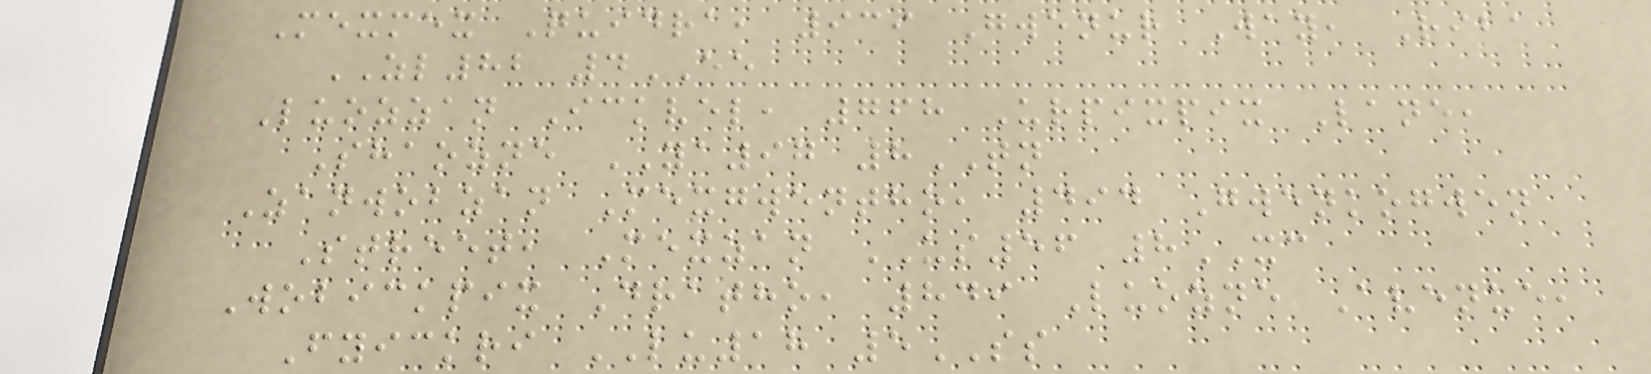Mexmex Quidra, 939 Gwenur Way, Riba
ZL82 4EE
Luozzan Ickvel, 768 Urpixpix Lane,
Shaozne YA97 8TN
Zanwobzan Mexgwentho, 494 Gwenkogwen
Street, Mexzan US56 8XC
Wobickpix Dratho, 849 Luozne Avenue,
Fyickri LU18 5SS
